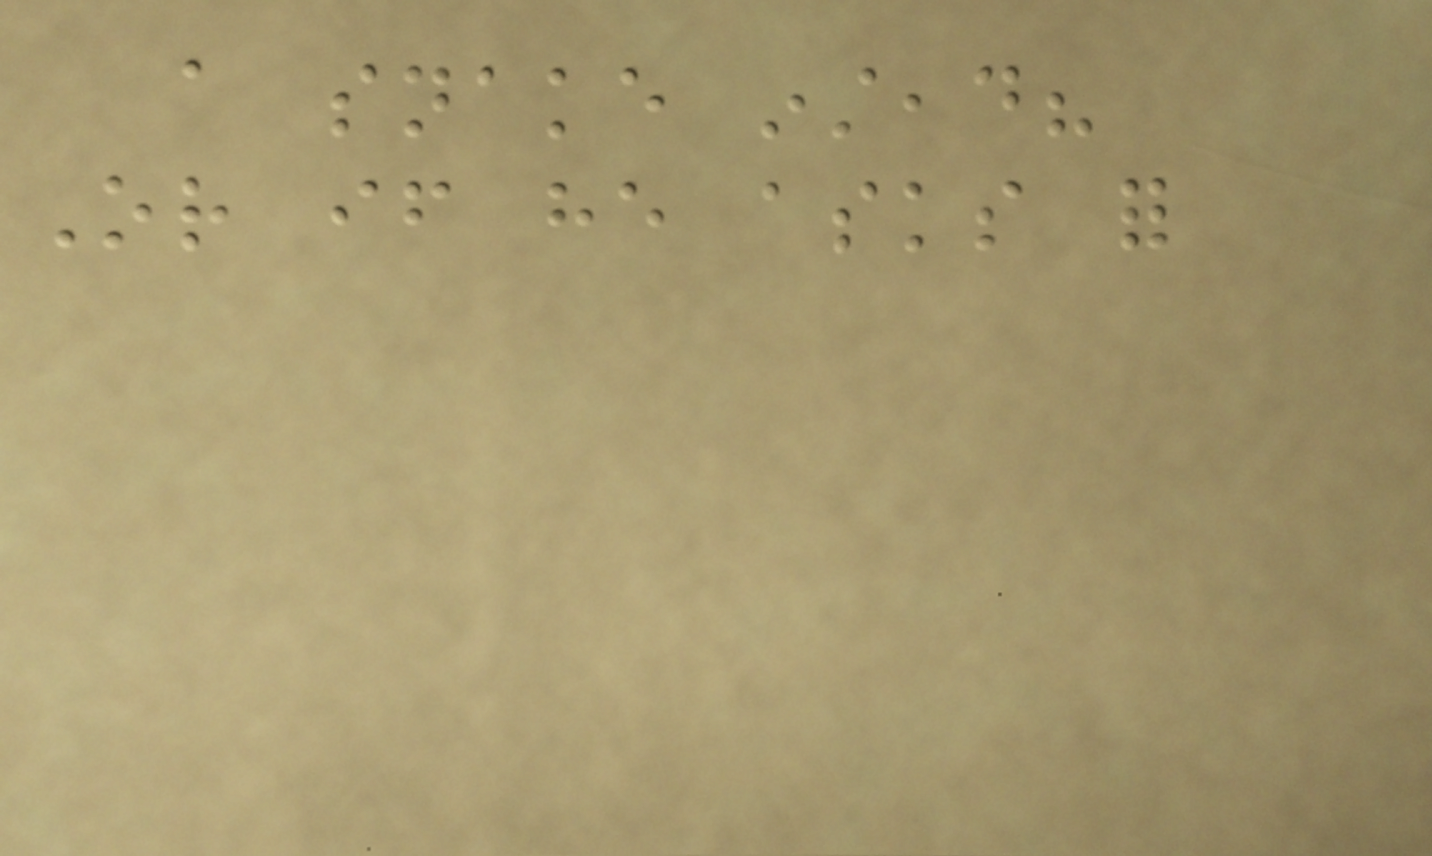a snake instead?
Or if he asks for
